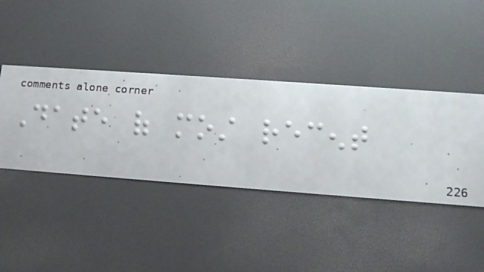Date of most recent
